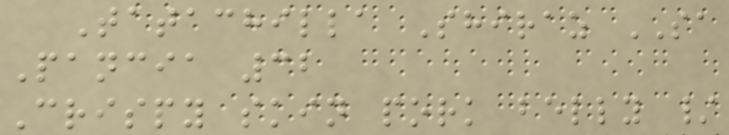Tatachilla Shiraz SA
Pancia 32
Crispy skin pork belly /
